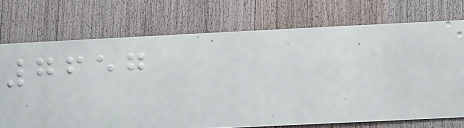7657
